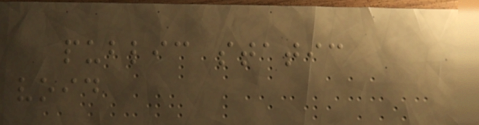public static
void
